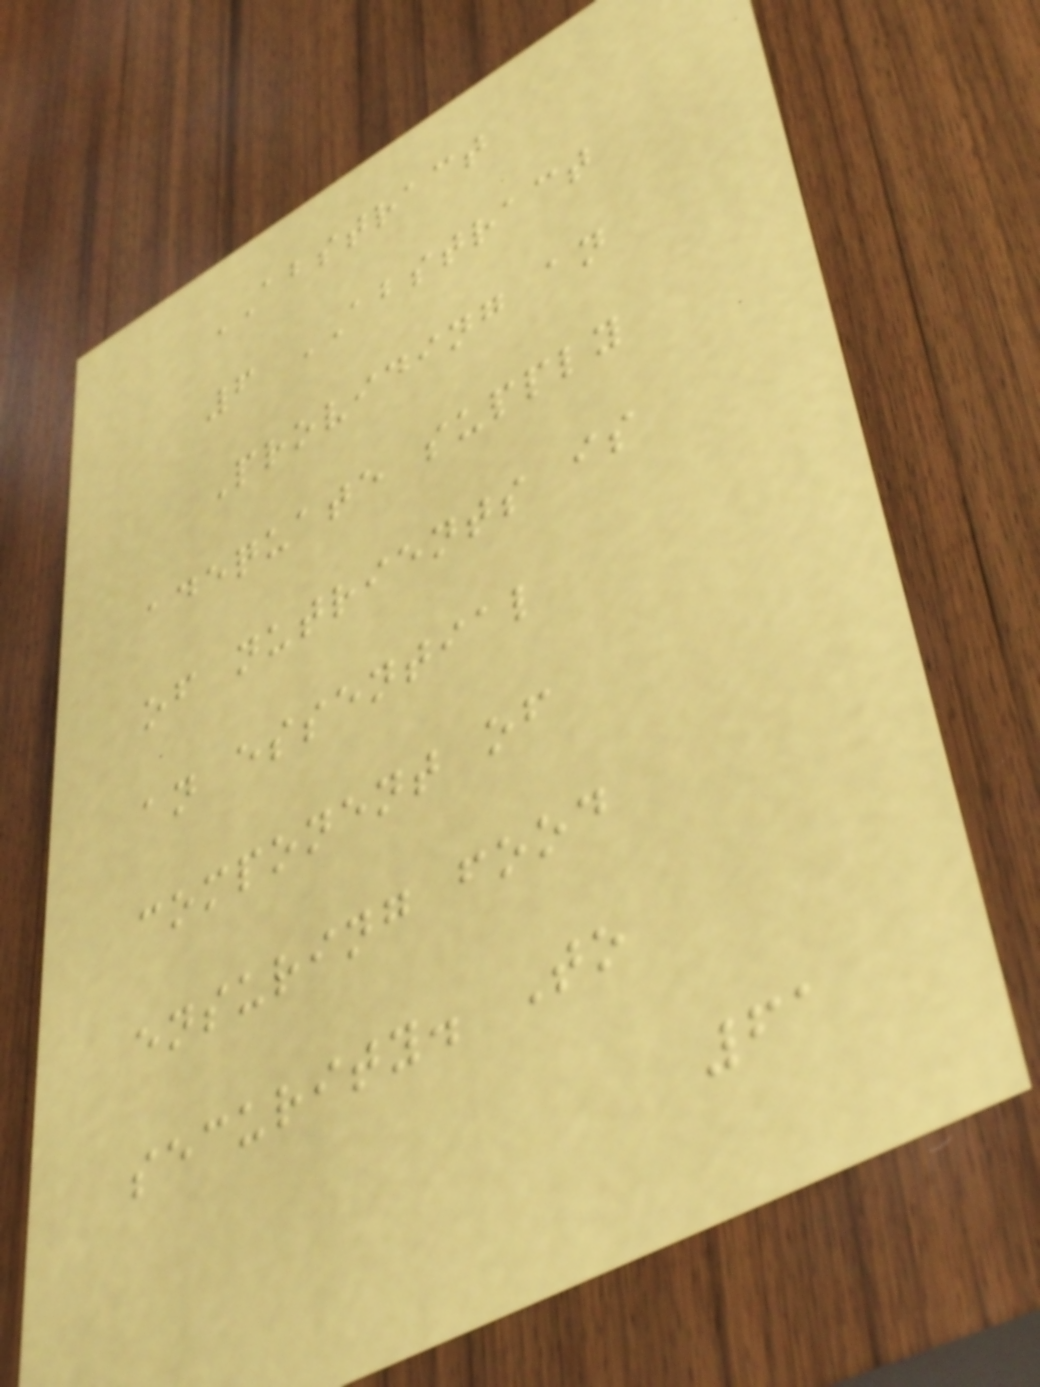ABSTRACT
6 ABSTRACT
Providing an
adequate supply
of nutrients is
an essential
component of
ensuring food
security. To
61
